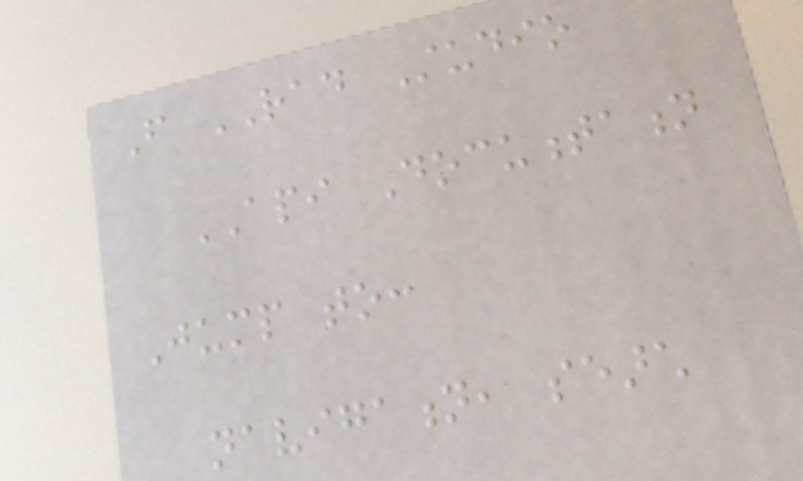From RAD Studio
API Documentation
Jump to:
navigation, search
